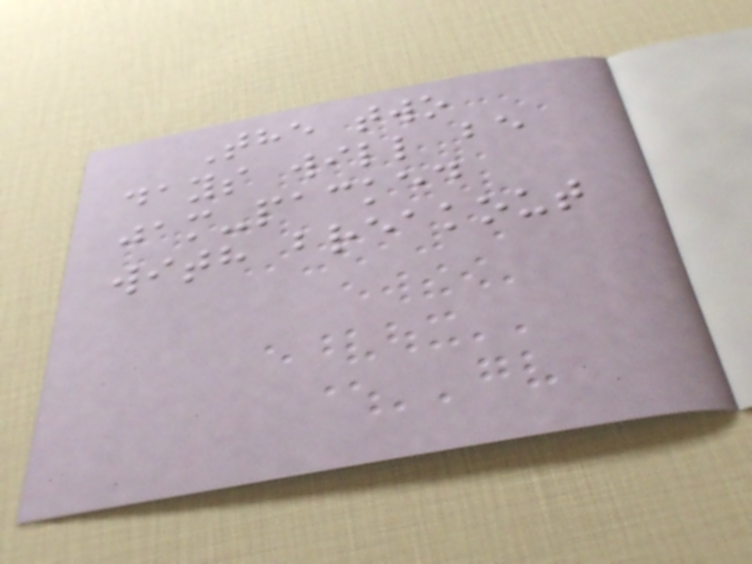The two
days will be
jam-packed
with breakout
